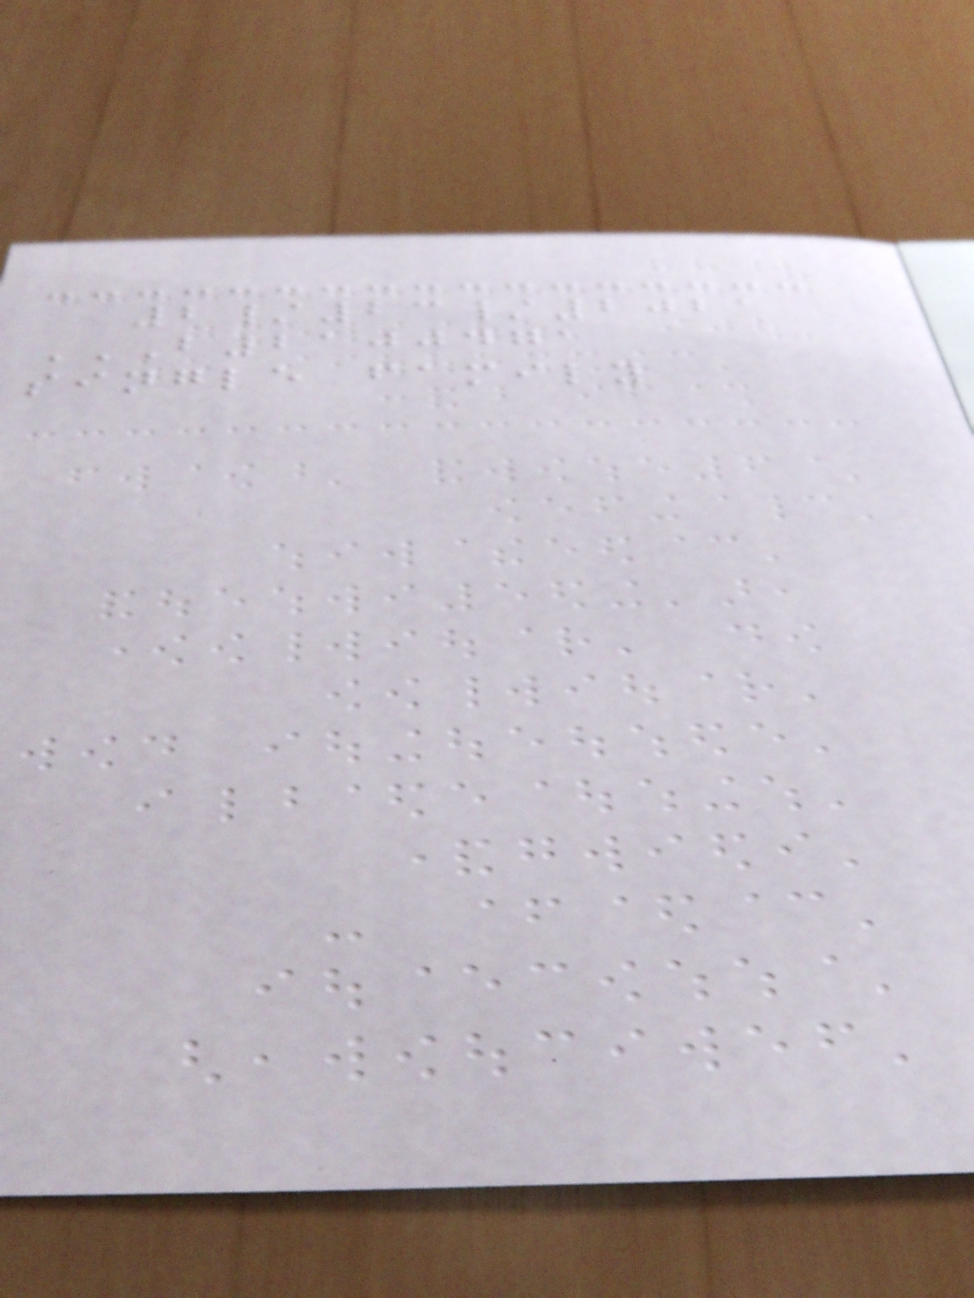2/23/2021
B2100471
SINGLE FAMILY
